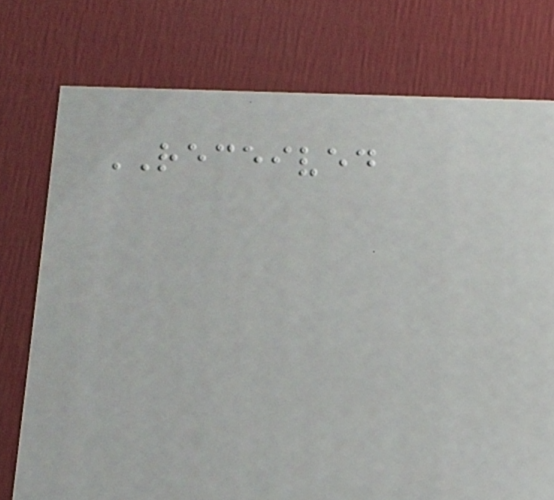RECEIVED
